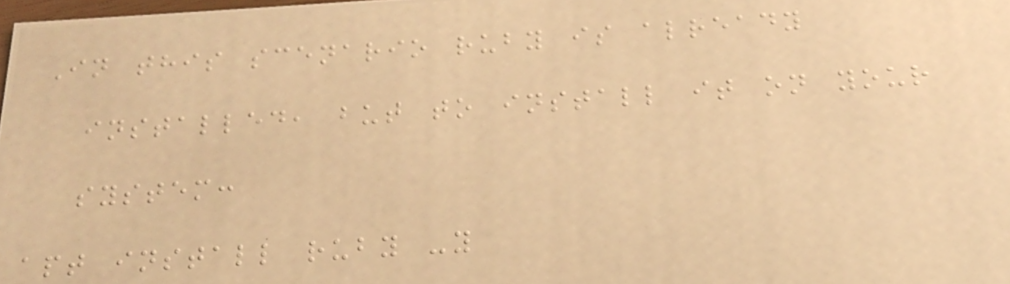In this scenario ruby is already
installed, but to install it on your
system:
apt install ruby -y
